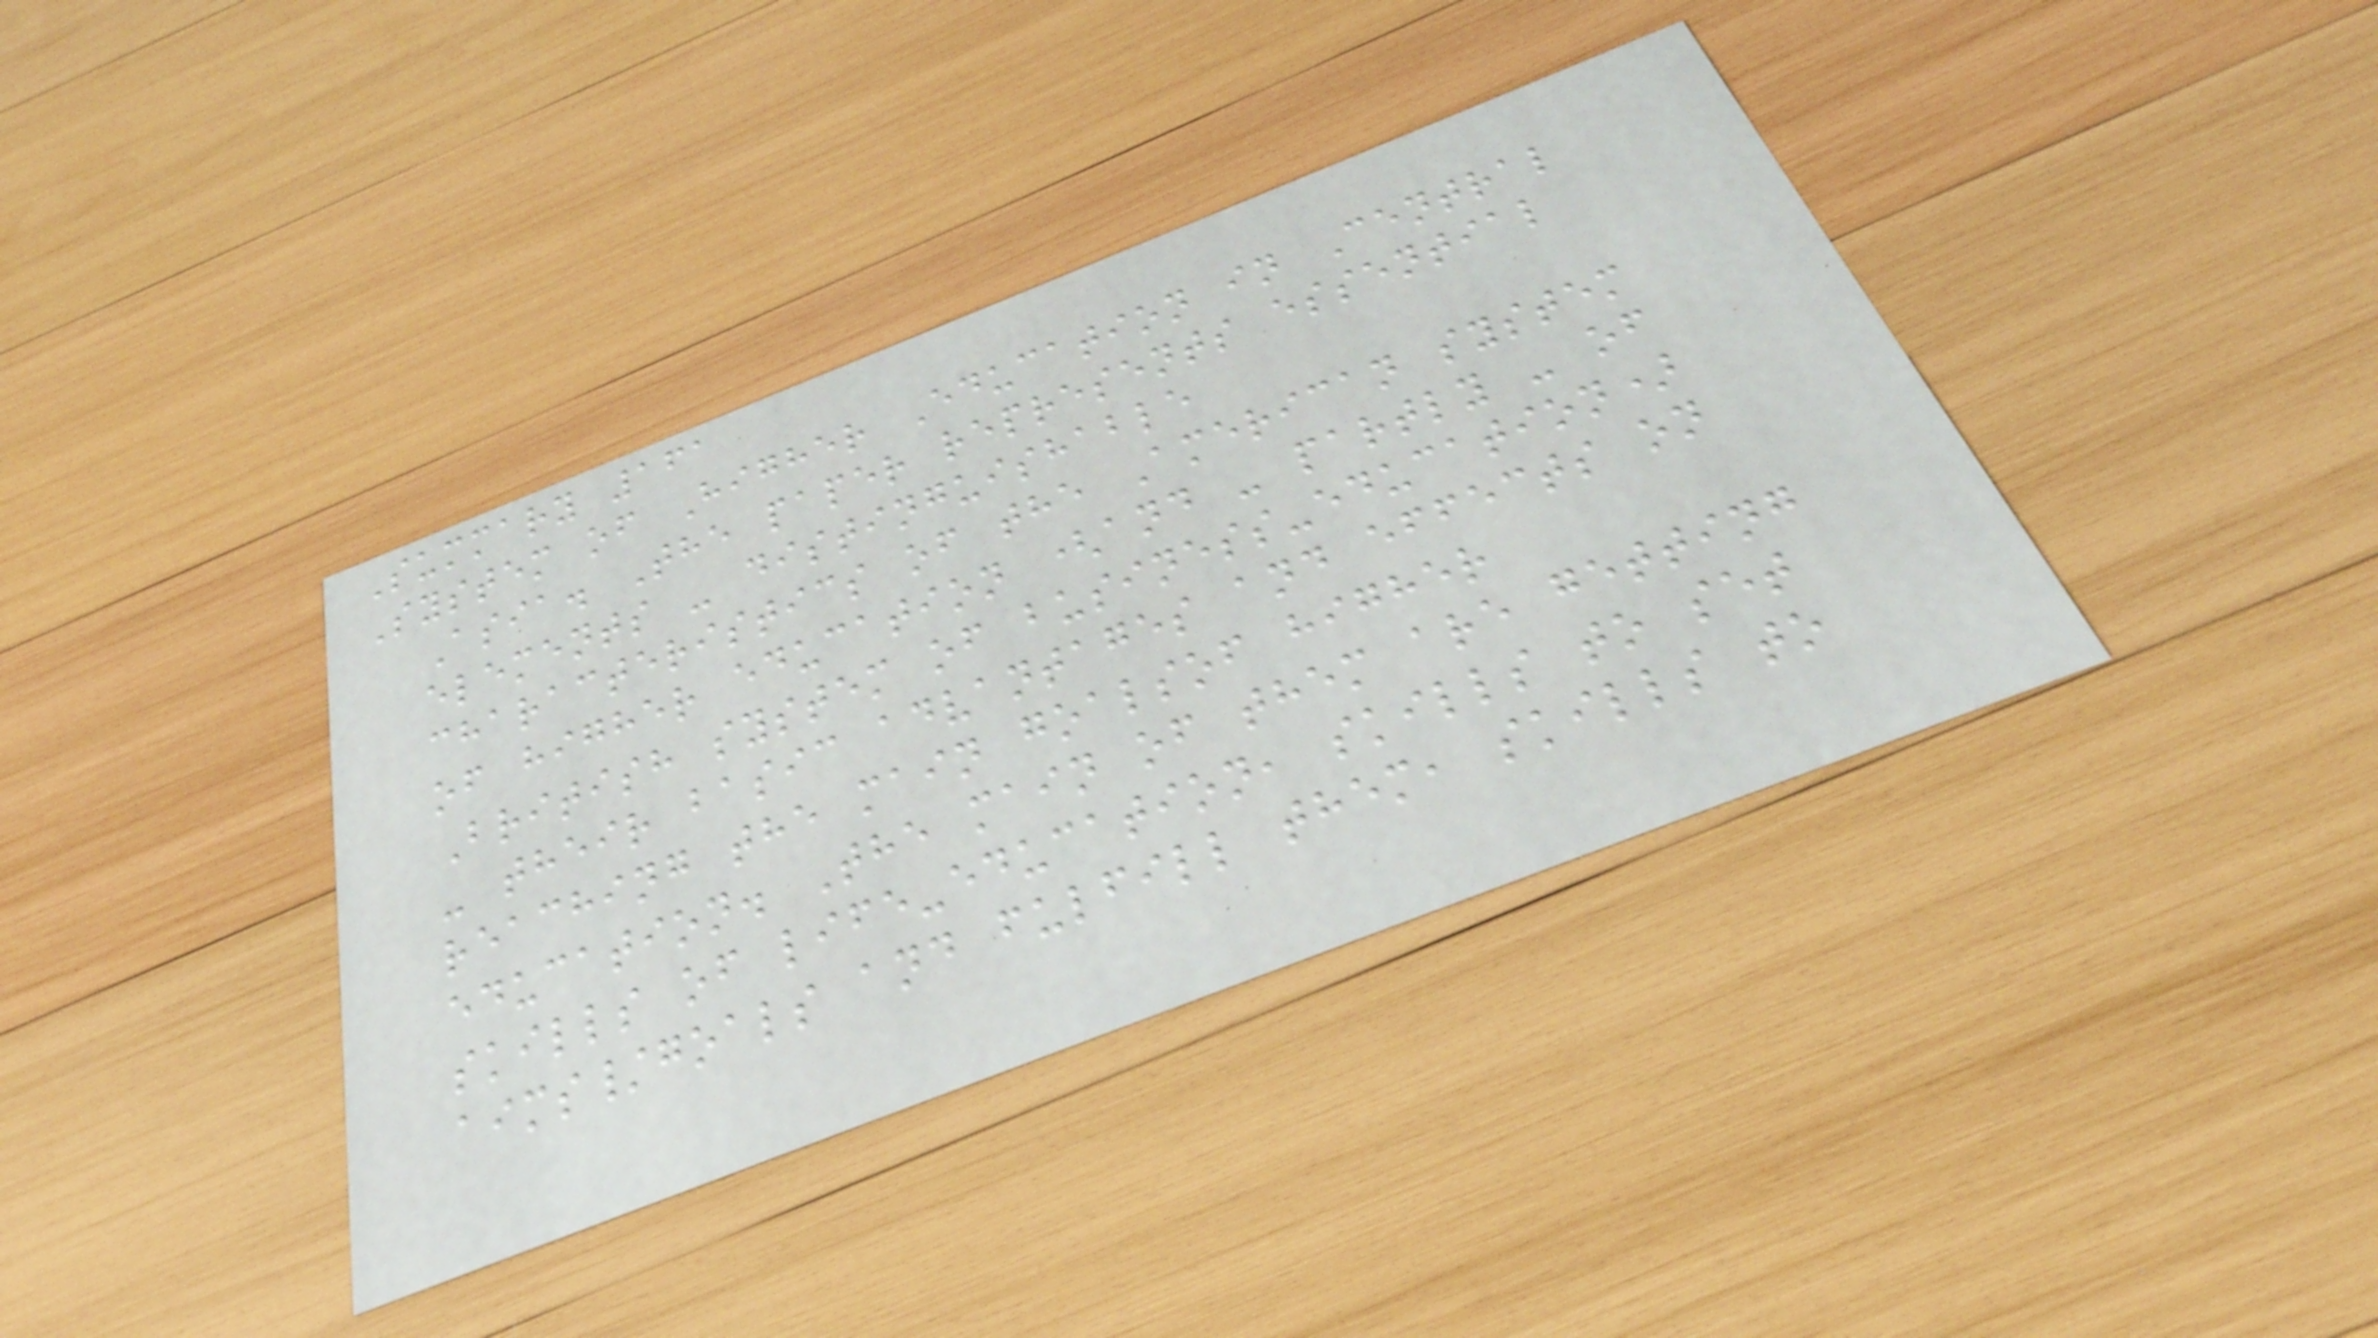Summary 161
System of Higher Education in Central
Asia. The paper represents essential
elements - distinguishable
characteristics of the American system
of higher education (and - partly - of
British system of business-education)
- their basic advantages and effects on
reaching the main goalsof higher
education. The main of them are getting
skills of life-education, skills to set
aims/goals and fulfill them, skills to
